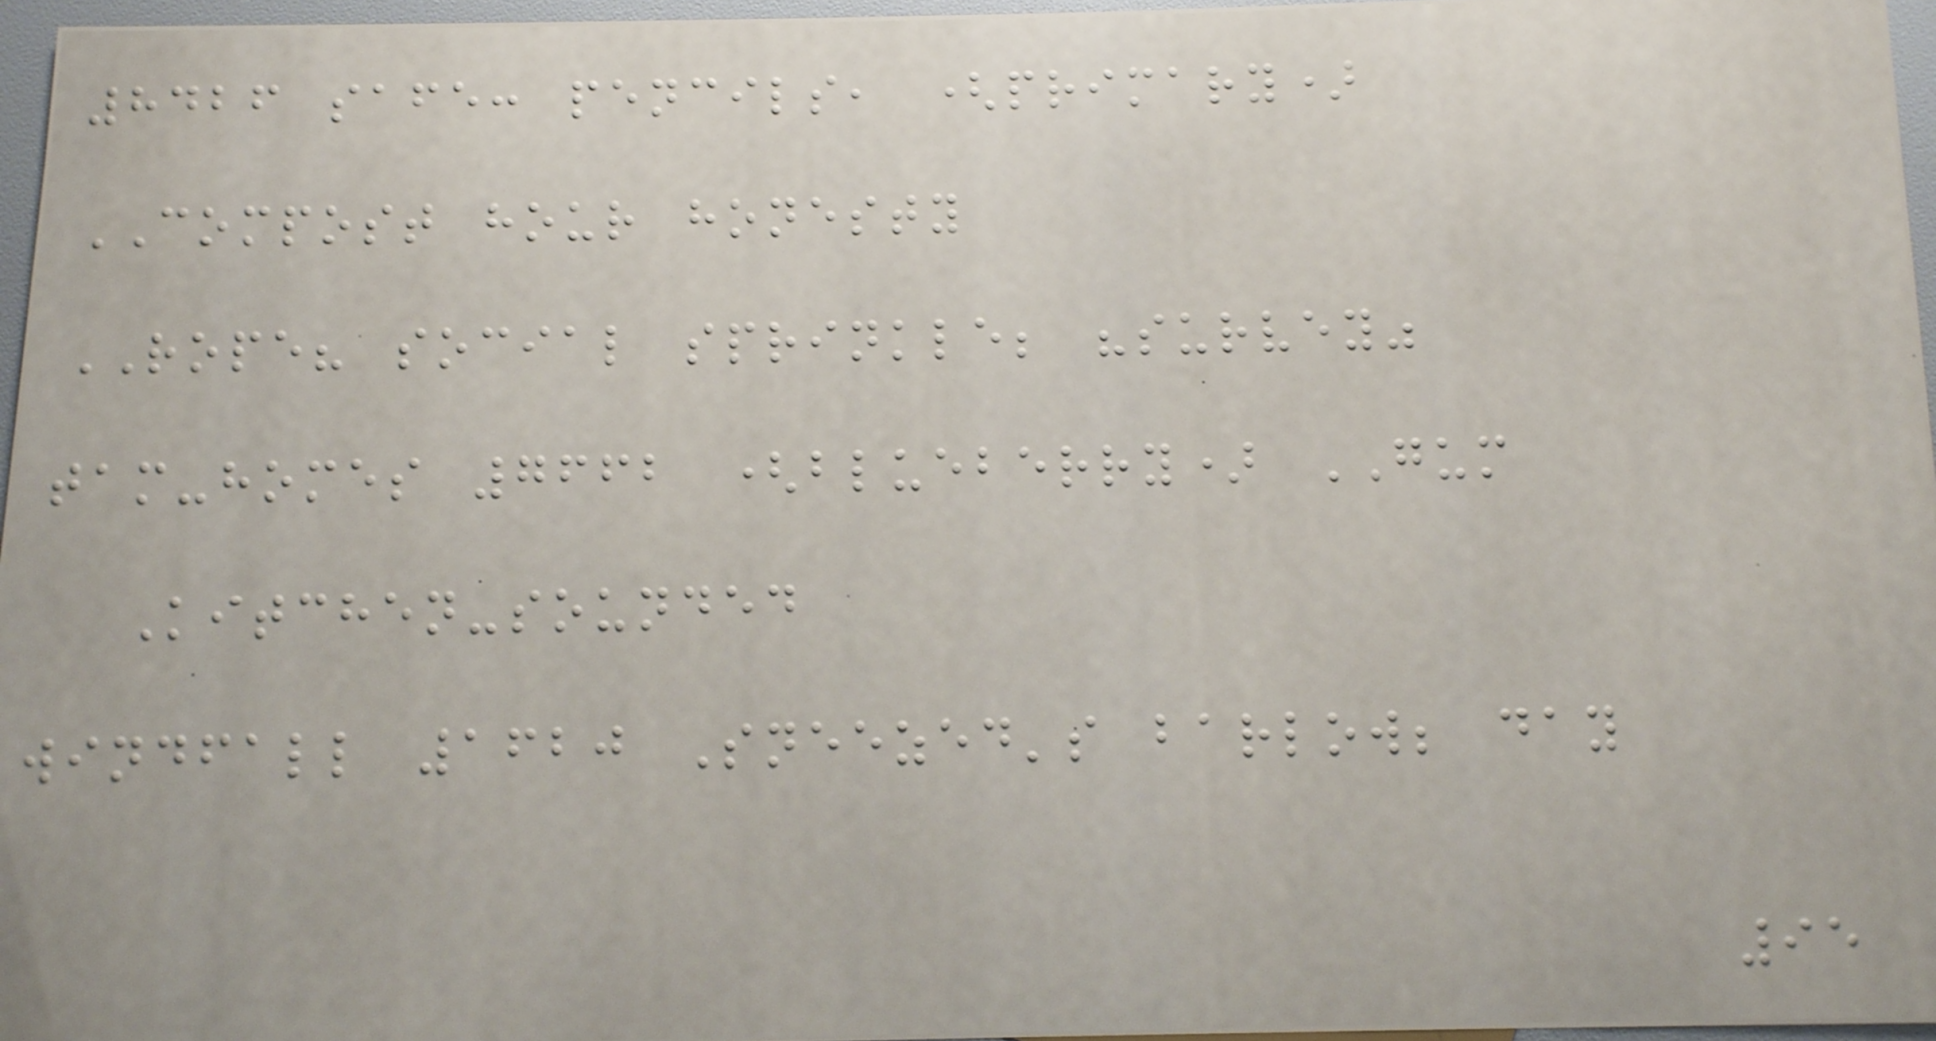8426 safe: pencils, (primary)
COMPOST hour honesty
ROPE? social sprinkle; "survey"
tam-homes 7662 (blueberry) GUM
Kitchen-sounded
windfall 1620 Sneezed's barlow; day
95
